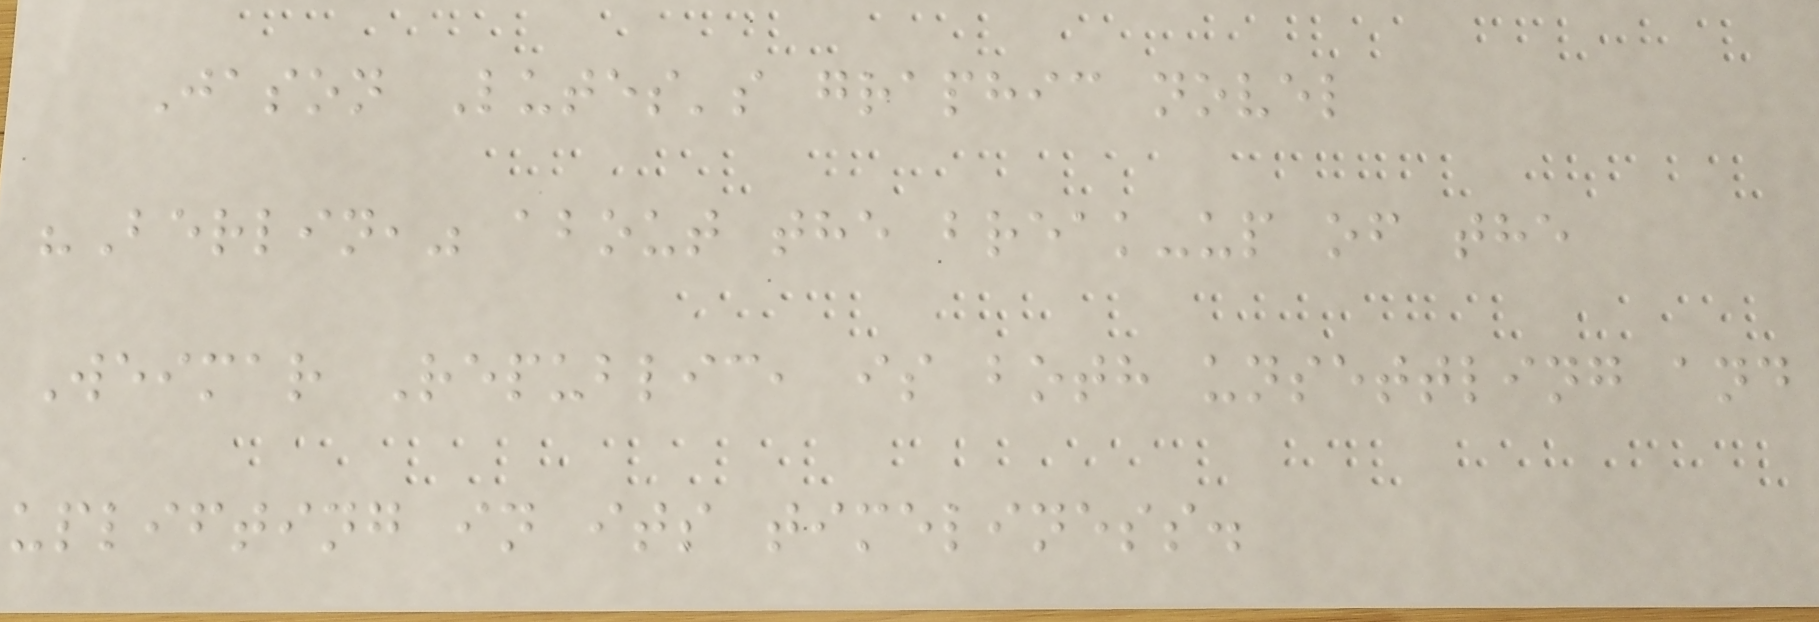Jason Lutes's graphic novel
"Berlin," about the break-up of the
Weimar Republic, is both unsettling and
uplifting in its timeliness.
